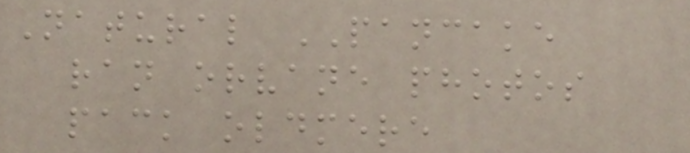Natural PANCAKE
ran orvane photos
pack oldmere
